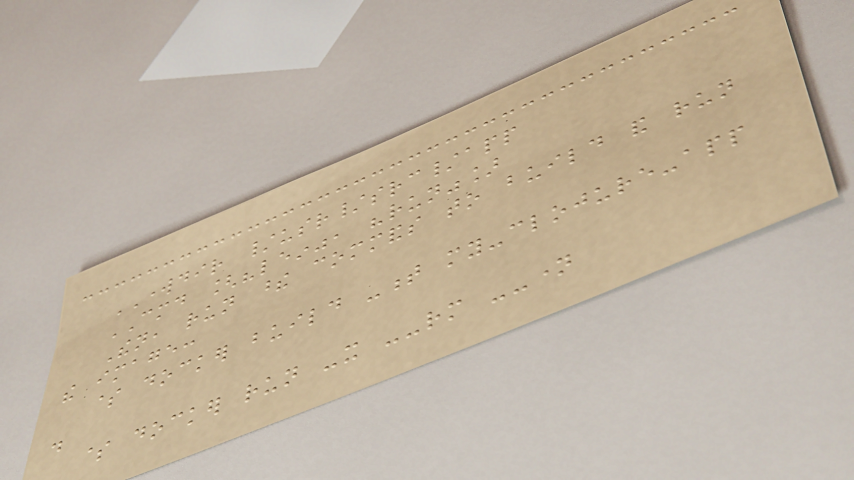WORKDIR /usr/src/app
CMD ["lein", "run"]
Then, run these commands to build and run
the image:
$ docker build -t my-clojure-app
.
$ docker run -it --rm --name
